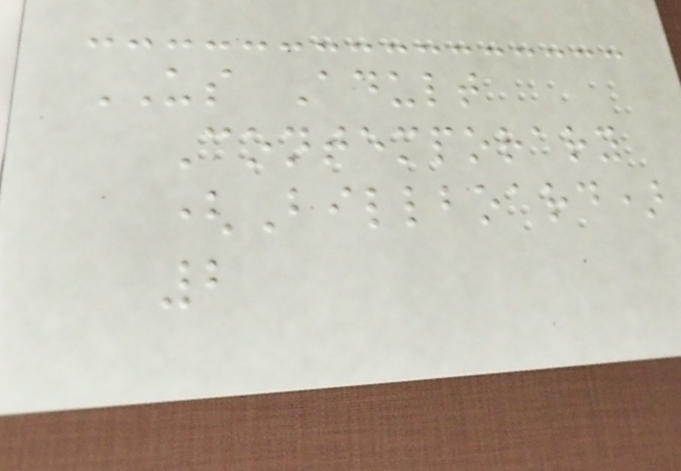US Adult
Contemporary
(Billboard)
2
